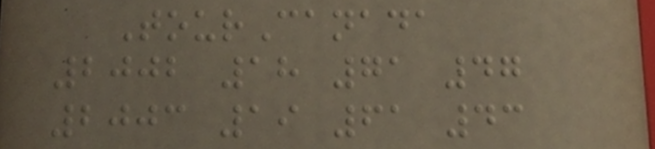TourCanada
2002 18 71 47
2003 19 61 43
